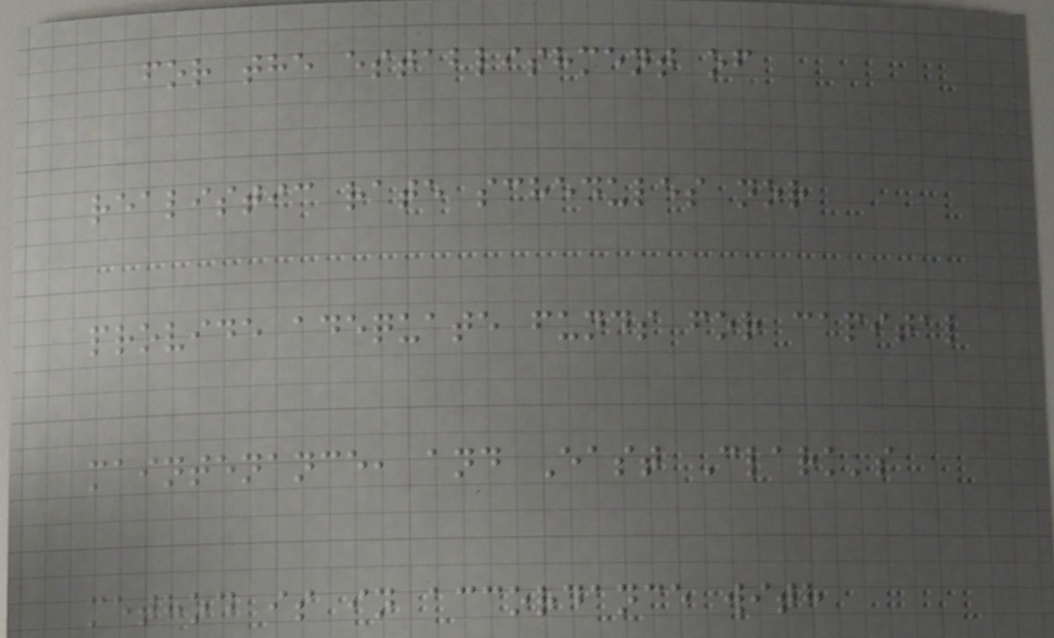for the establishment of
realistic rate schedules nor
provide adequate funds for capital
maintenance, and East Clark's
method is in accordance with
